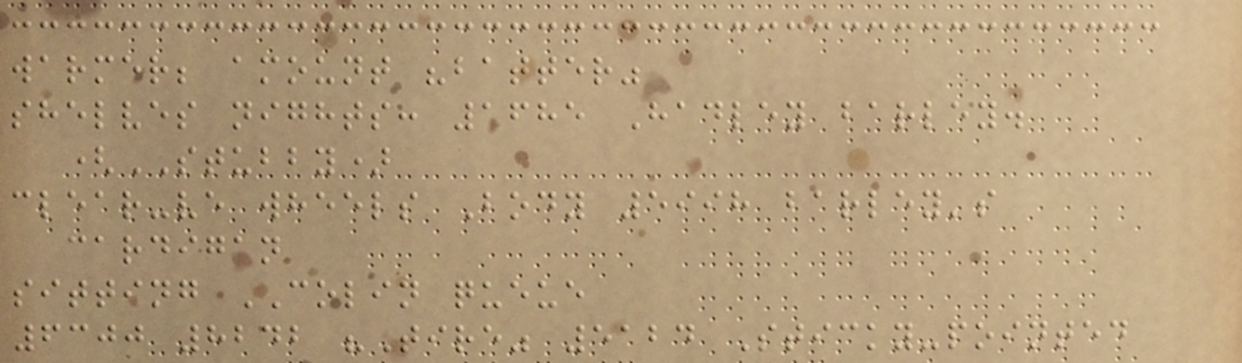warmer; amount "batter"
shelves nights: 1685 Hadley barley.
(STUBBY)
clear-ve wheels Body 5998 barley's
cardigan
sitting COLIN queue
6300 8242 "Tire" 5124 Sticky-pointed
